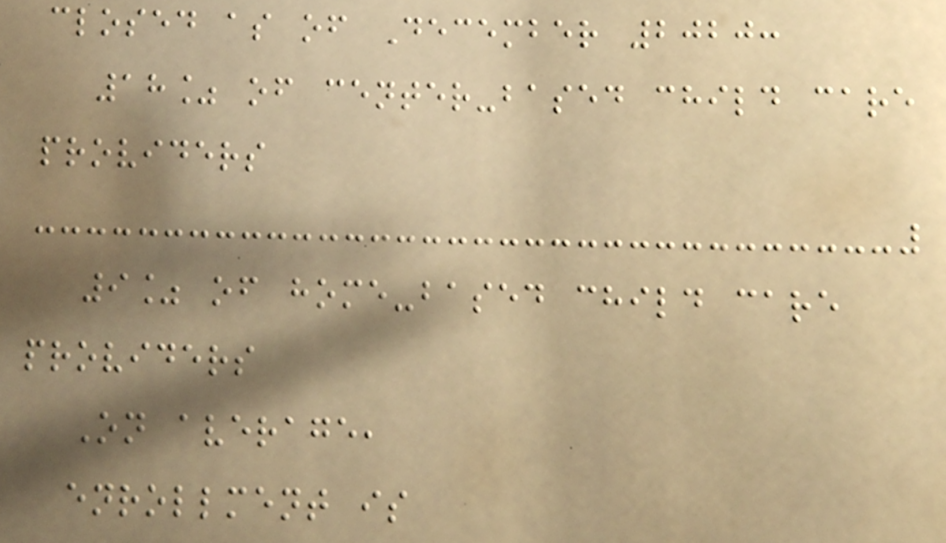closed as of December 2020:
18% of center-based child care
providers
9% of home-based child care
providers
On average,
enrollment is
